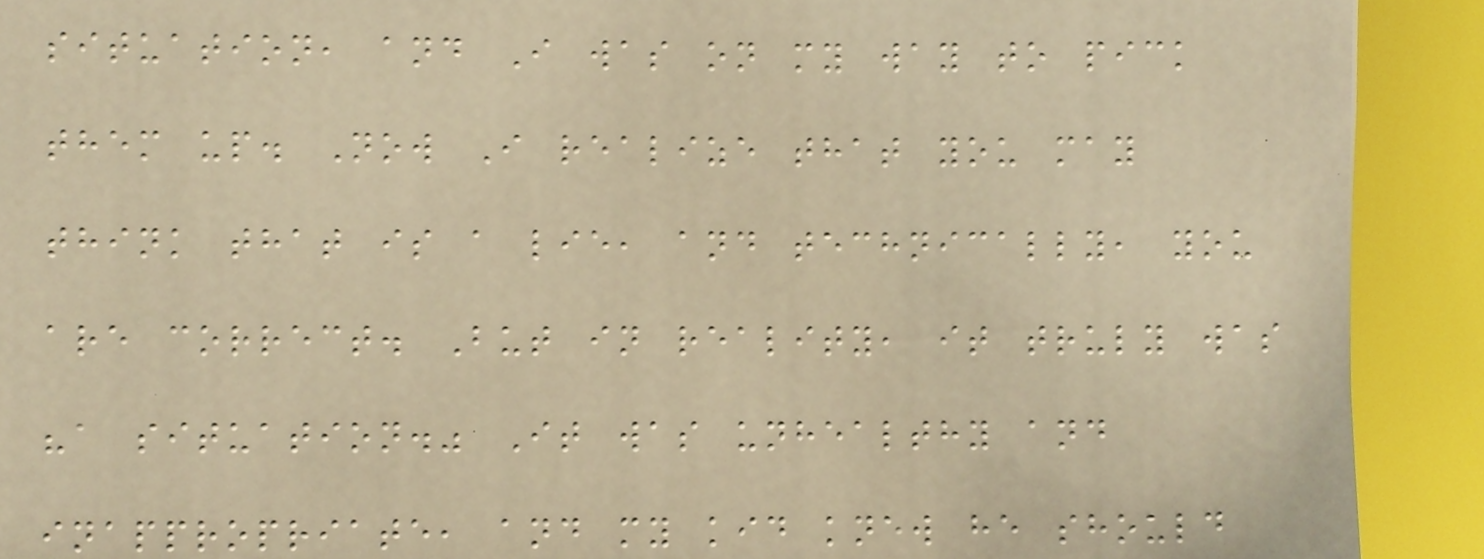situation, and I was on my way to pick
them up. Now I realize that you may
think that is a lie, and technically, you
are correct. But in reality, it truly was
"a situation." It was unhealthy and
inappropriate, and my kid knew he should
